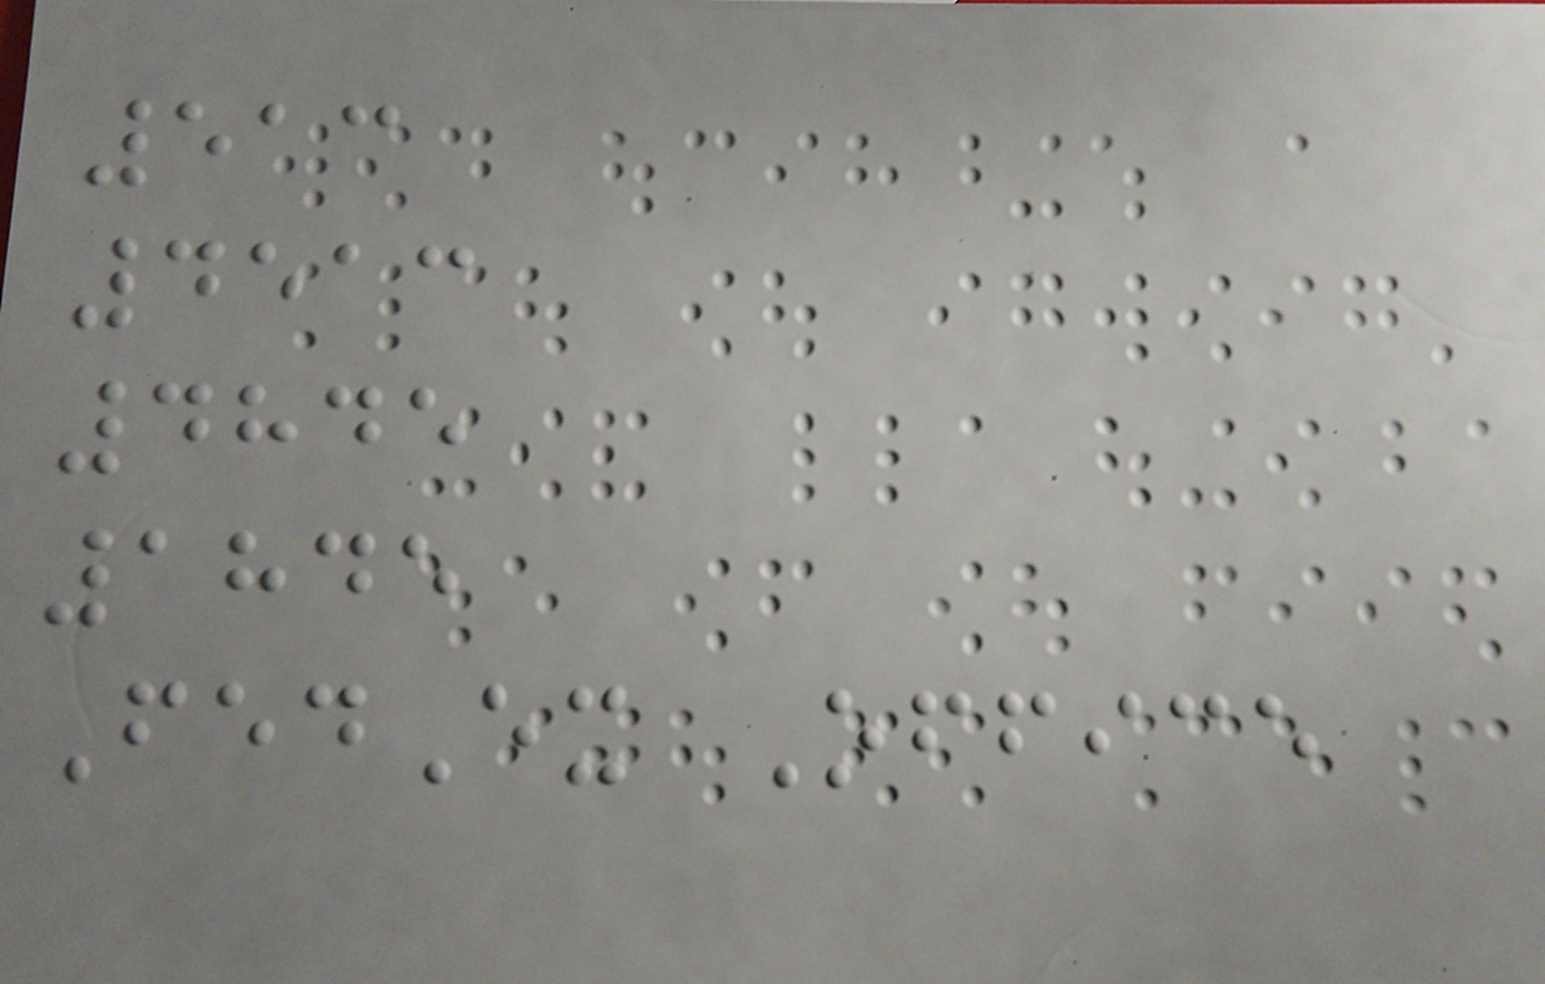513
4513
4845
1845
FedEx Office
